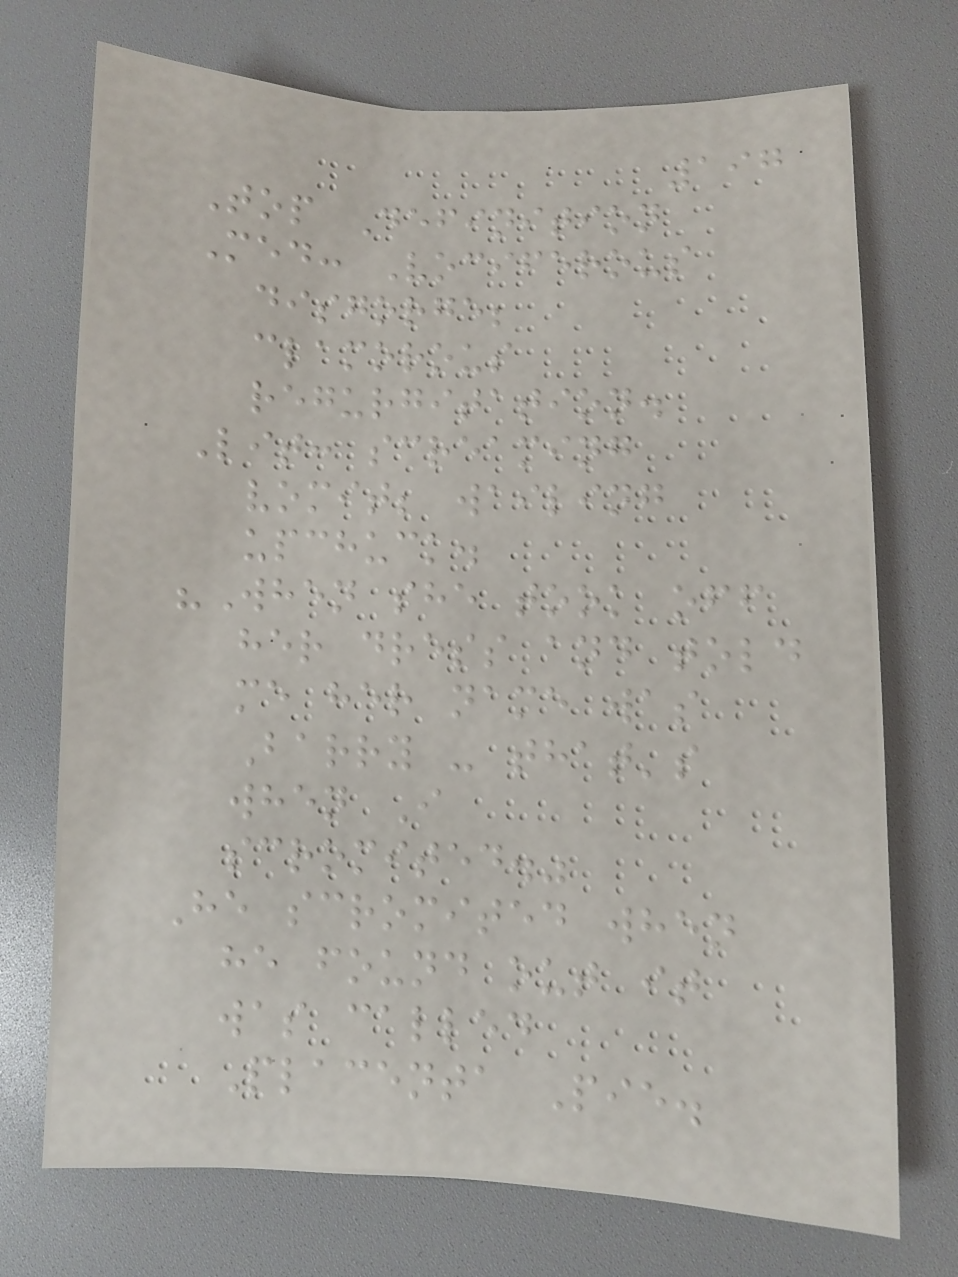197
Top Definition
Med: Vociferous
disgorge;
clamorous
regurgitation.
Lit: screaming
vomit; wailing
upchuck.
"When she took off
her dress and told
me her name was
Barry - that's
when I
scromited."
He scromited when
he found out it
was called
Placenta Pie.
